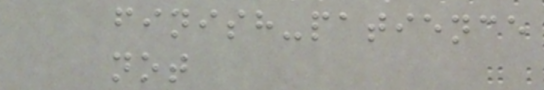finish-patience
not
